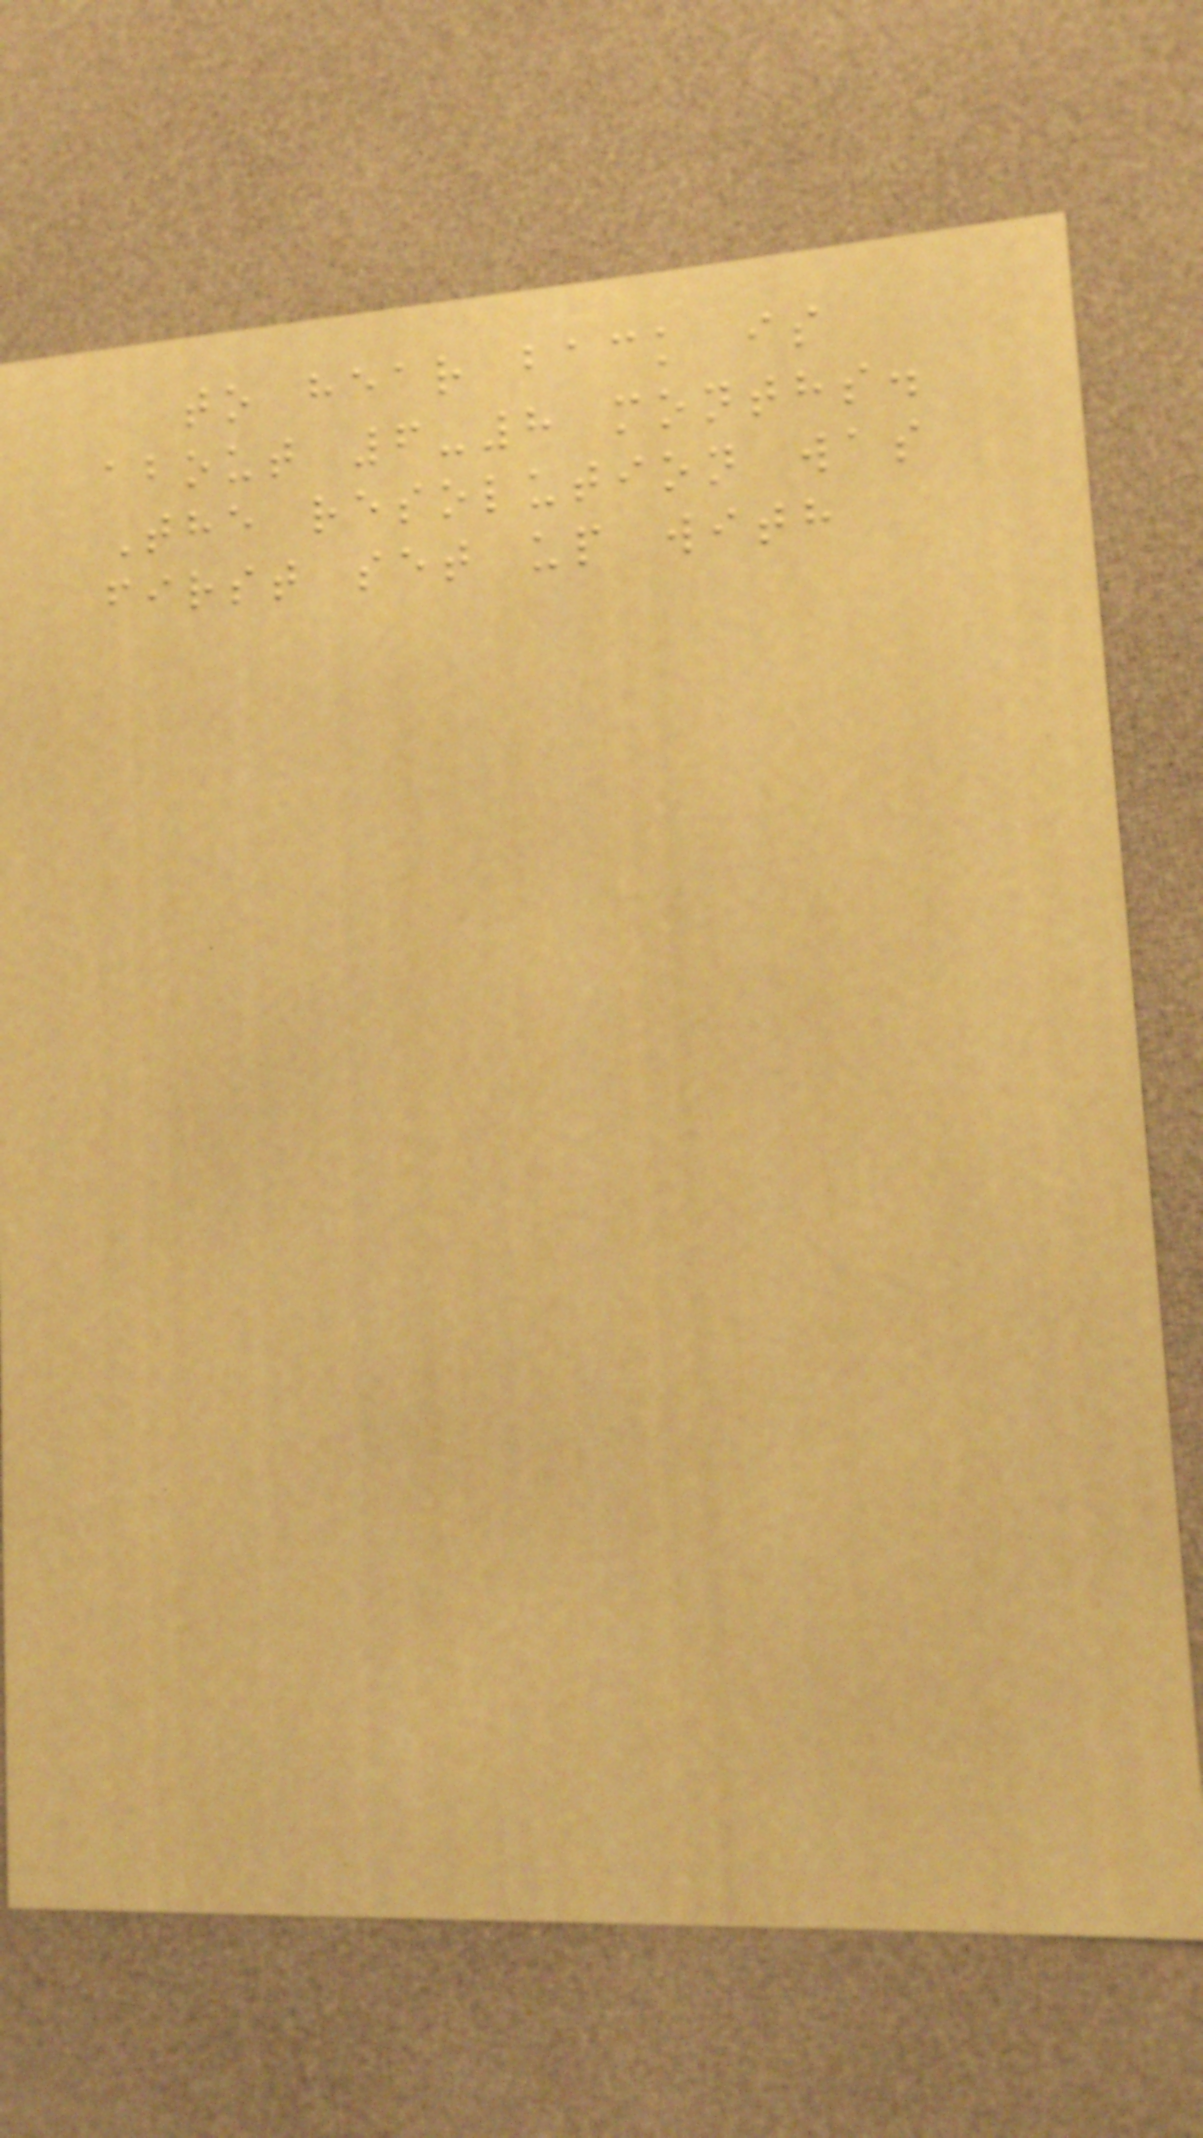to hear back is
about 6-8 months.
The resolution was
first set up with
